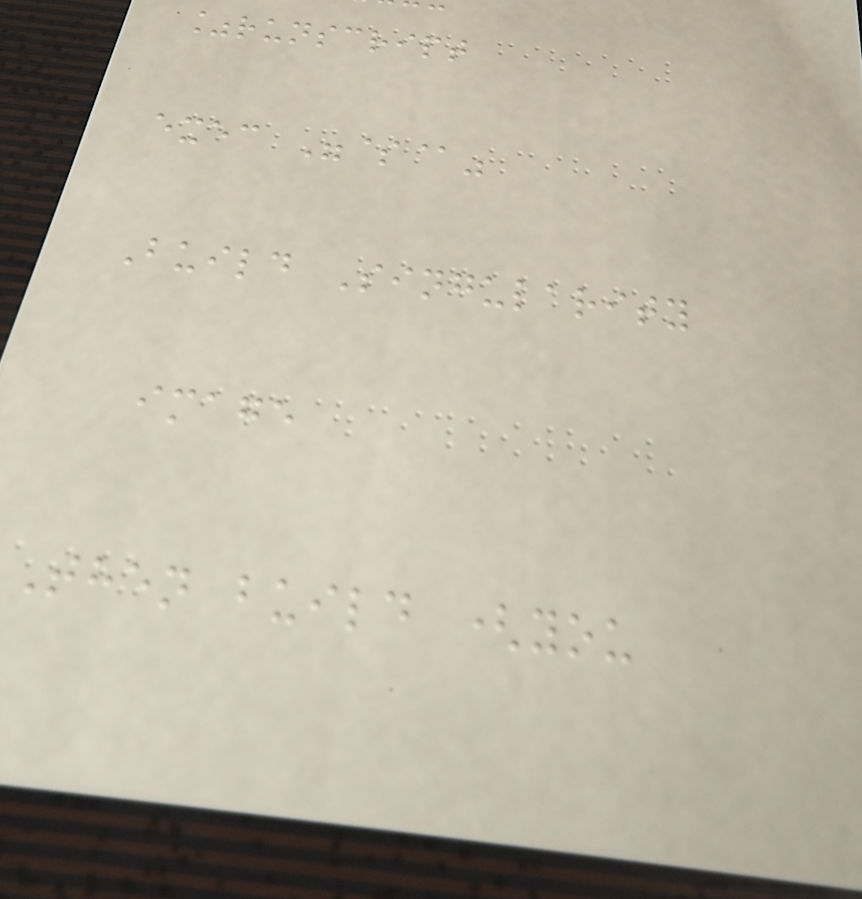%runscript
exec "$@"
Build Singularity
image
Then build (you
